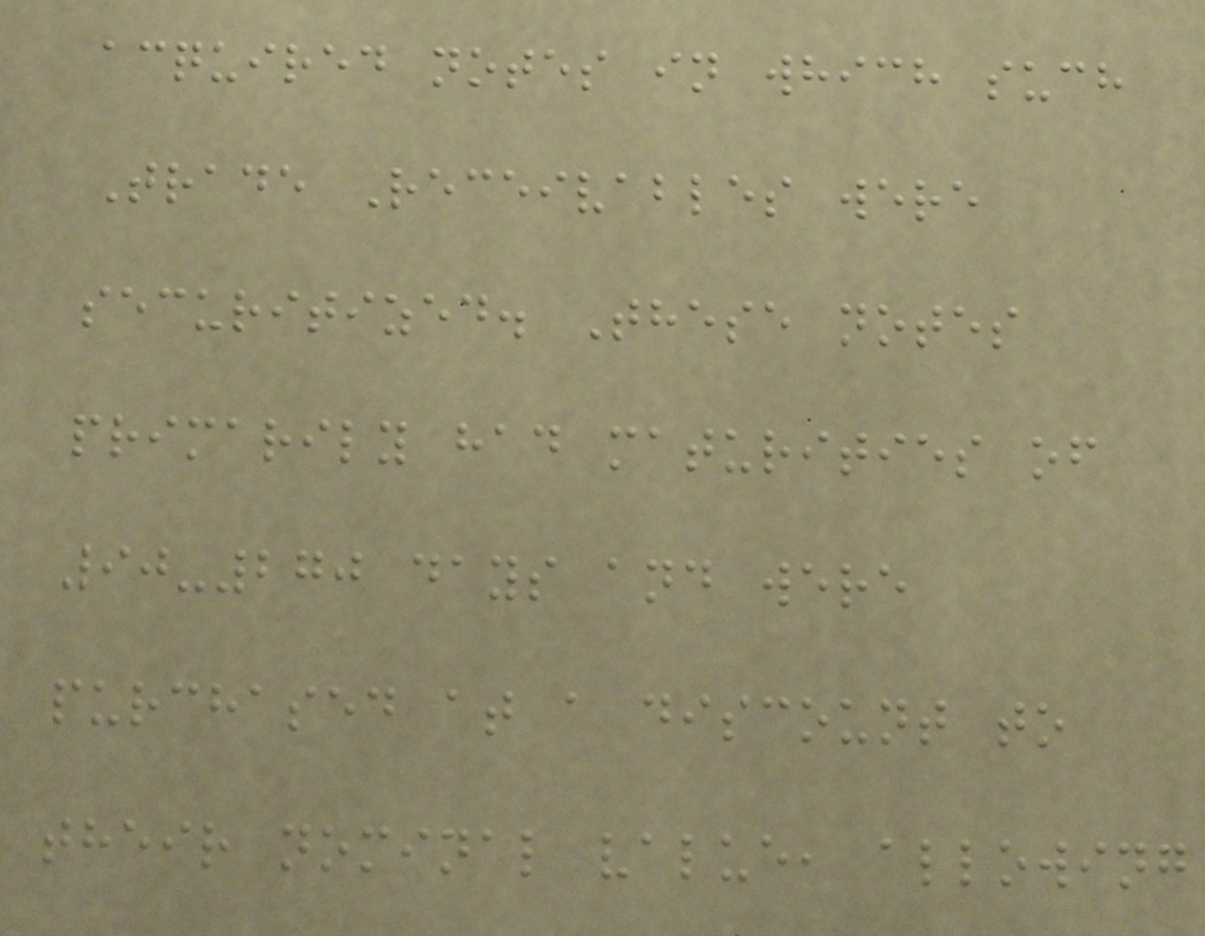acquired notes in which such
Trade Receivables were
securitized. These notes
primarily had maturities of
90-270 days and were
purchased at a discount to
their nominal value, allowing
